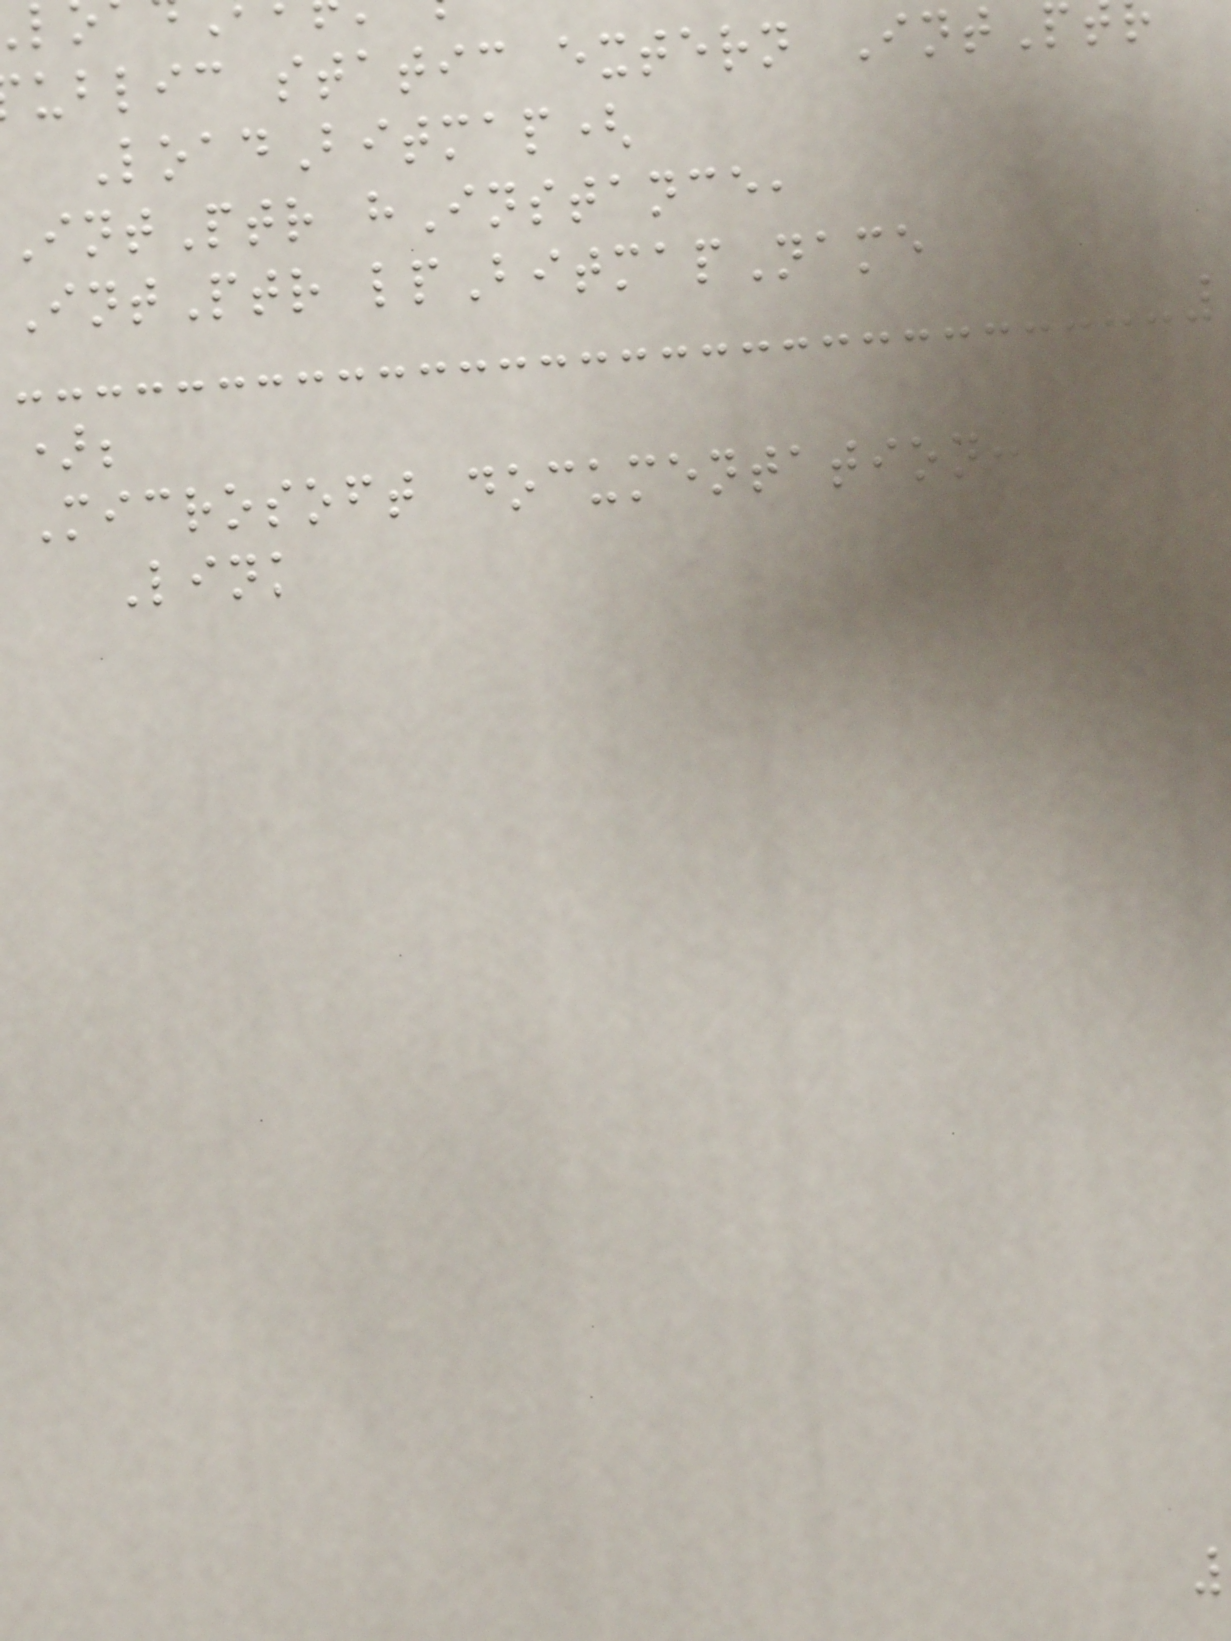ublic static extern IntP
LoadBitmap(
IntPtr hInstance,
IntPtr lpBitmapName
);
Microsoft documentation:
Link
